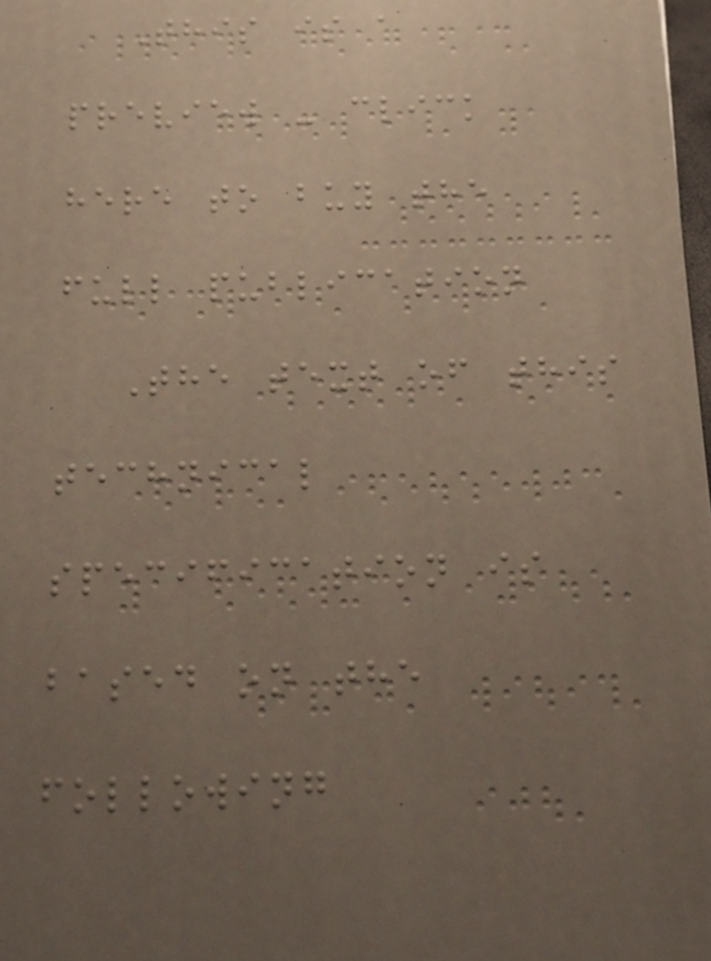This is a
preview - click
here to buy the
full publication
The text of this
technical
specification is
based on the
following
